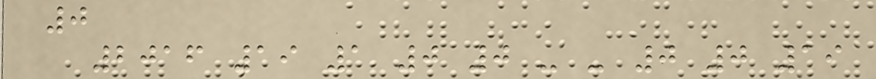0
2016 19 1 0 0 - - 0 0 19
